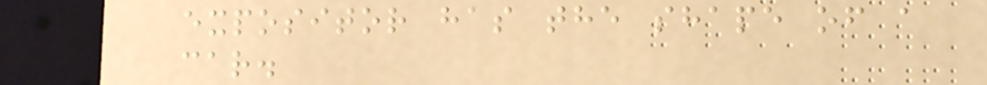expositor has the shape of a
car.
